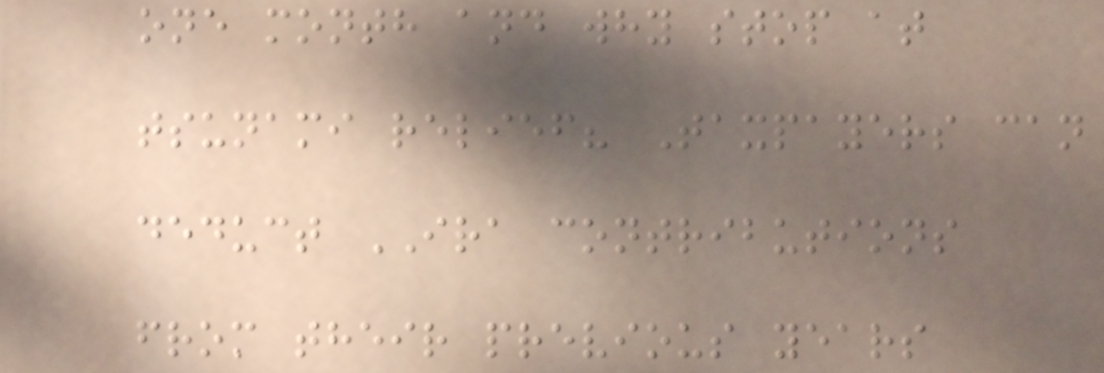one month and why stop at
tsunami relief? Taxpayers can
deduct IRA contributions
from their previous years
